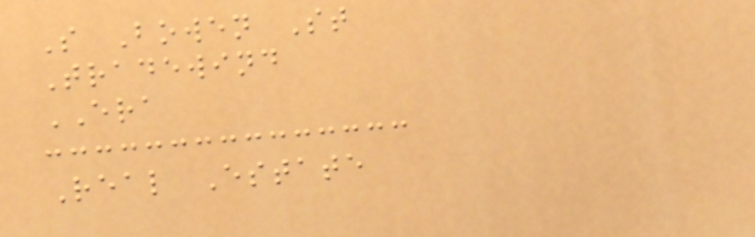S Bowen St
Tradewind
ERA
Real Estate
